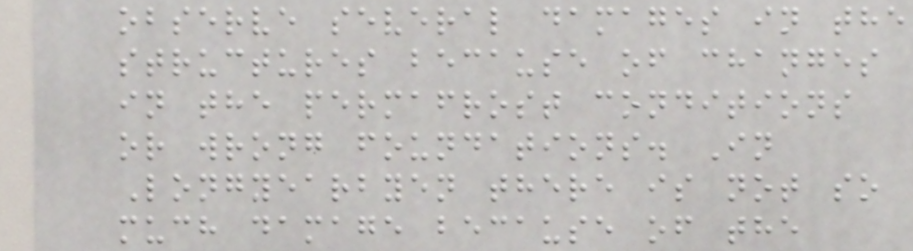observe several damages in the
structures because of changes
in the permafrost conditions
or wrong foundations. In
Longyearbyen there is not so
much damage because of the
